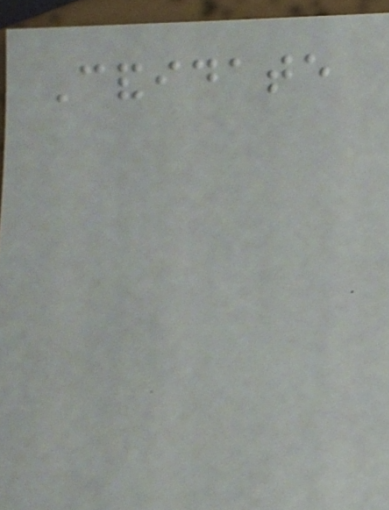Candidate
